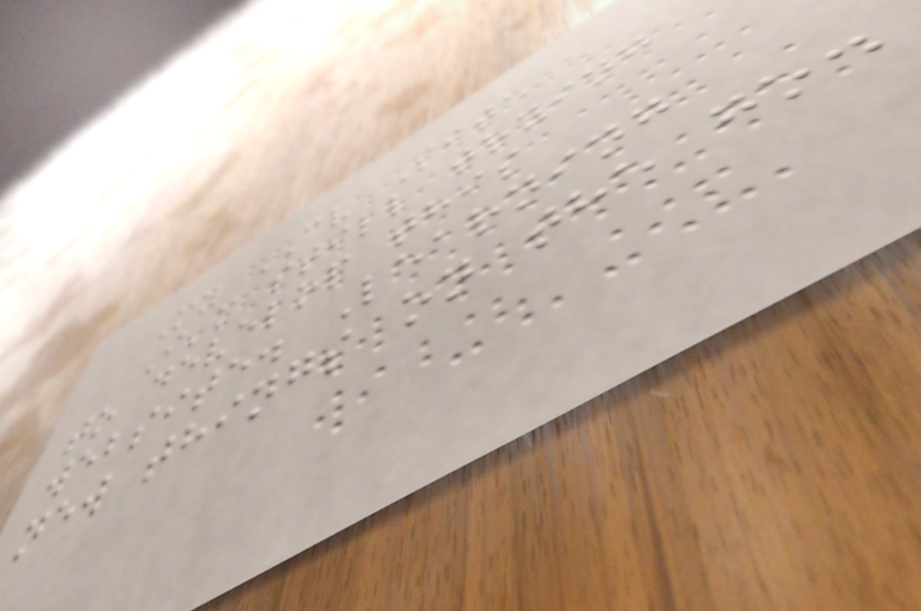My CV Site
I'm still trying
to develop this
website. Learning
new things on the go.
